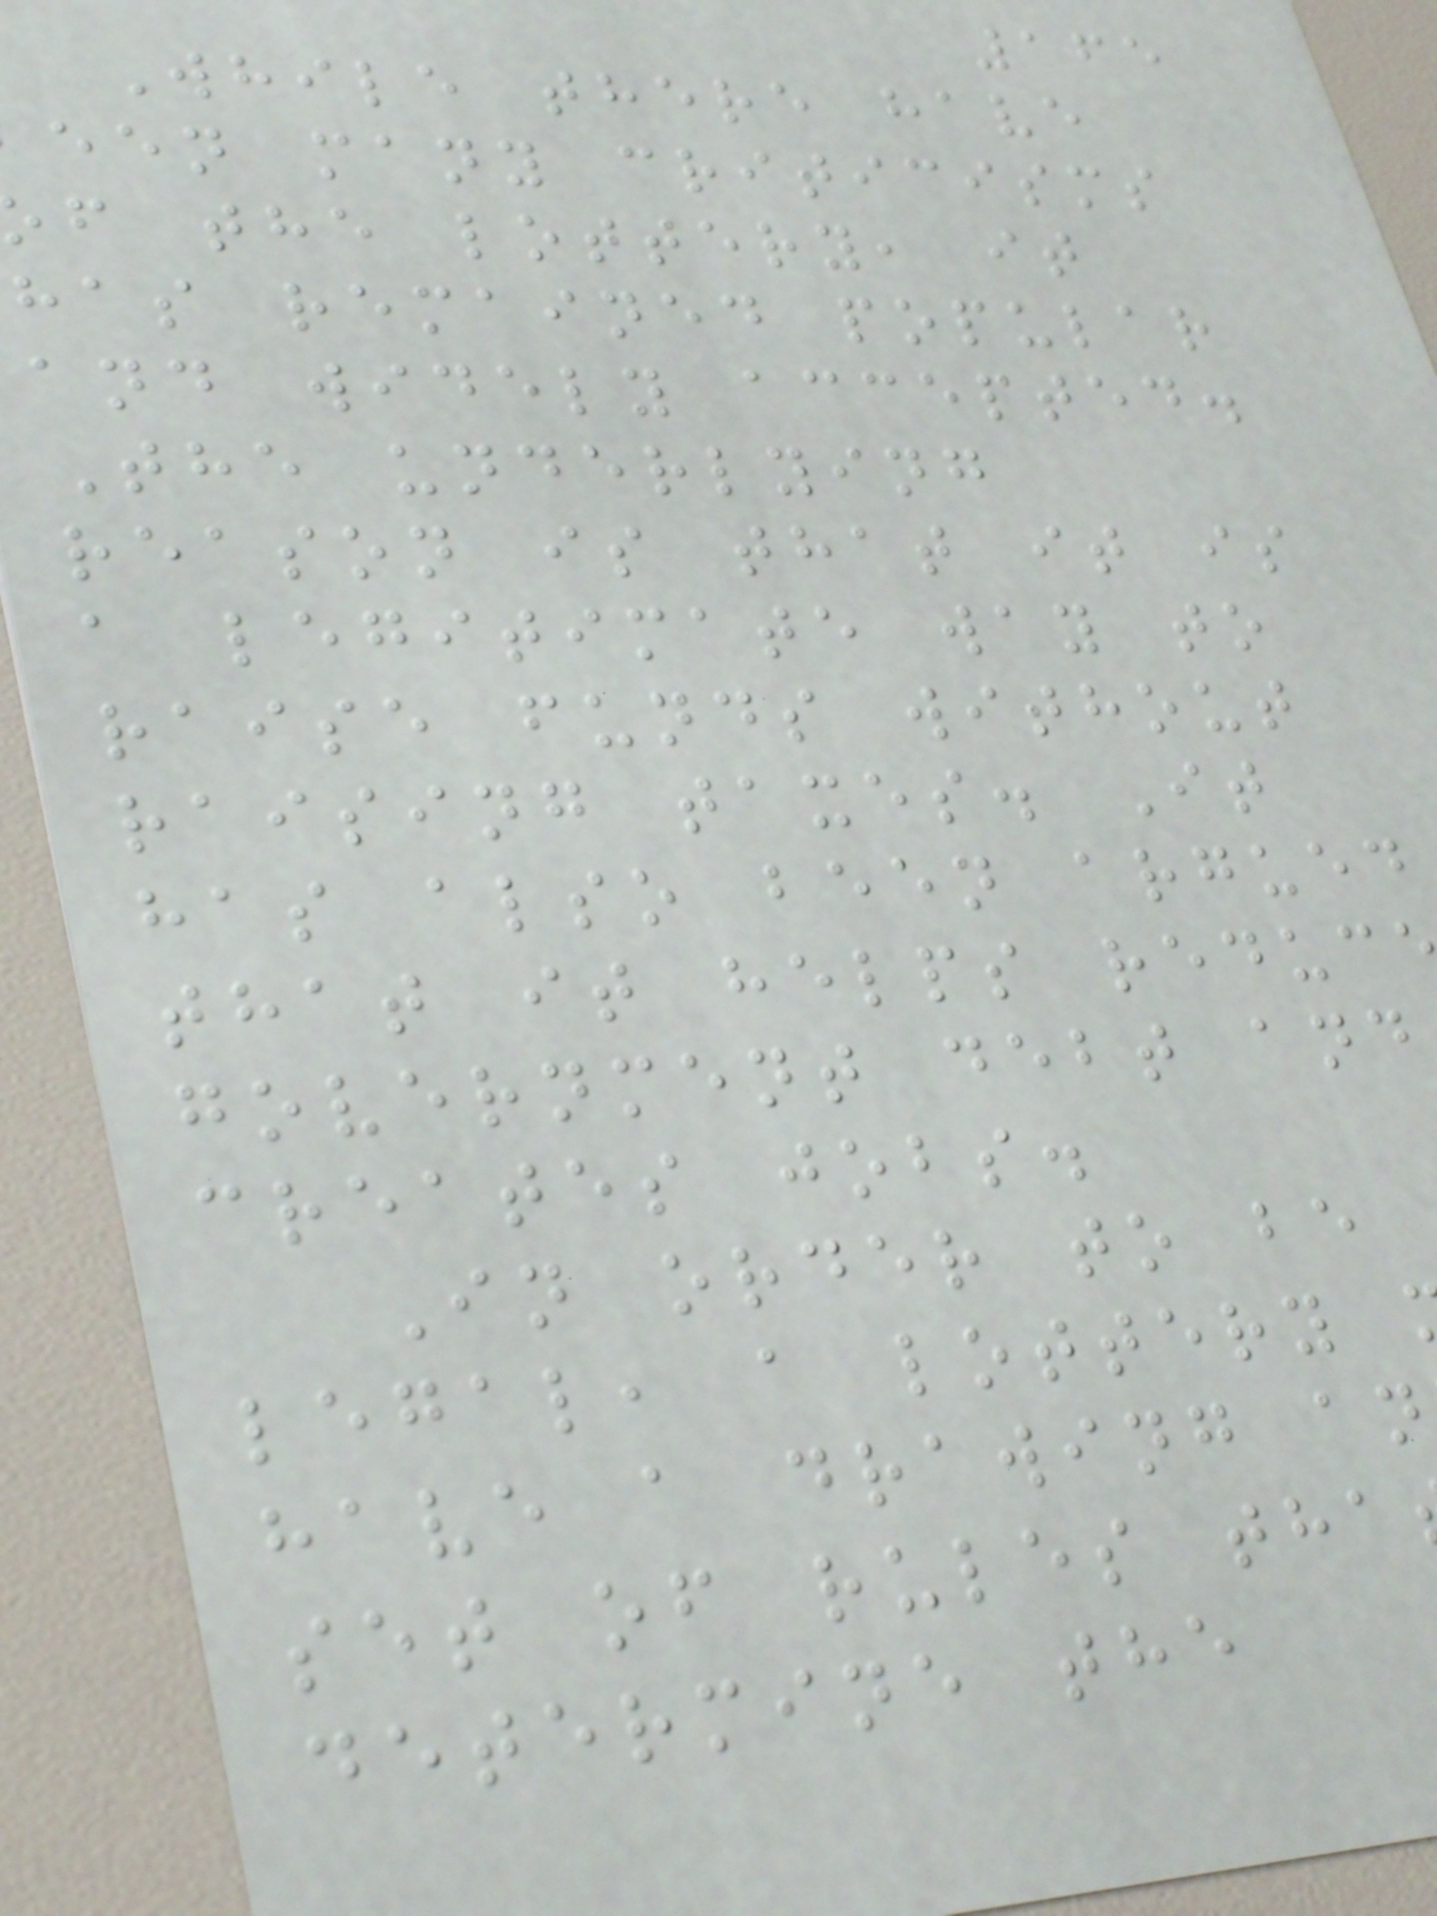165
While there have
een many criticisms
f the lottery, it
has remained popular
and widely accepted.
The underlying
reason is that it is
a legitimate way to
raise funds without
raising taxes. It
has also been argued
that it helps reduc
government debt and
creates jobs.
In order to be
legal, a lottery
have a drawing an
set of rules tha
determine the
